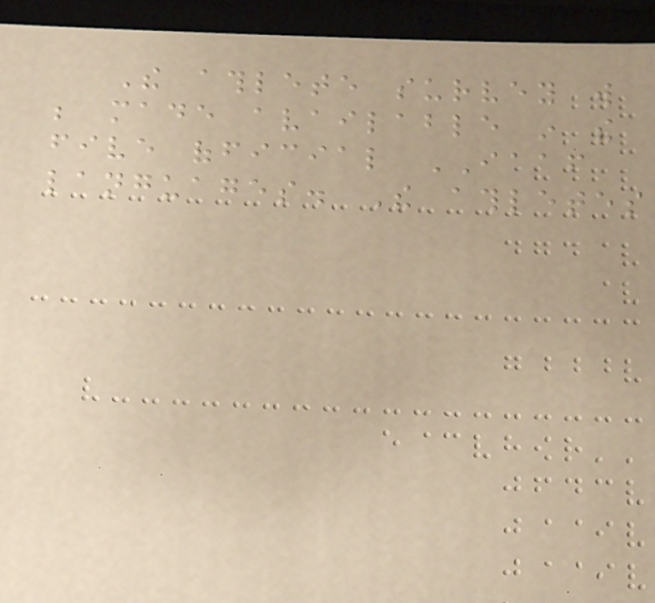The athlete survey will
be made available in the
five official IAAF
languages. The athletes
